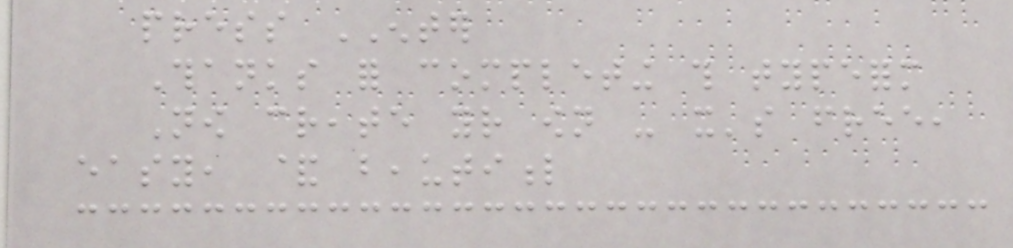press ENTER
Thanks for completing this typeform
Now create your own - it's free,
easy, & beautiful
